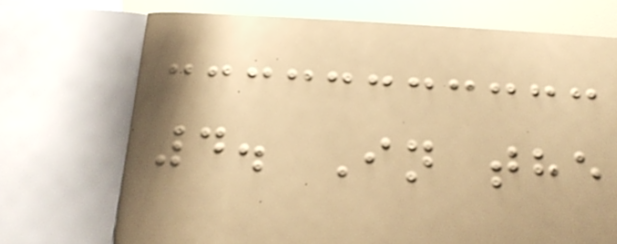4. In the
